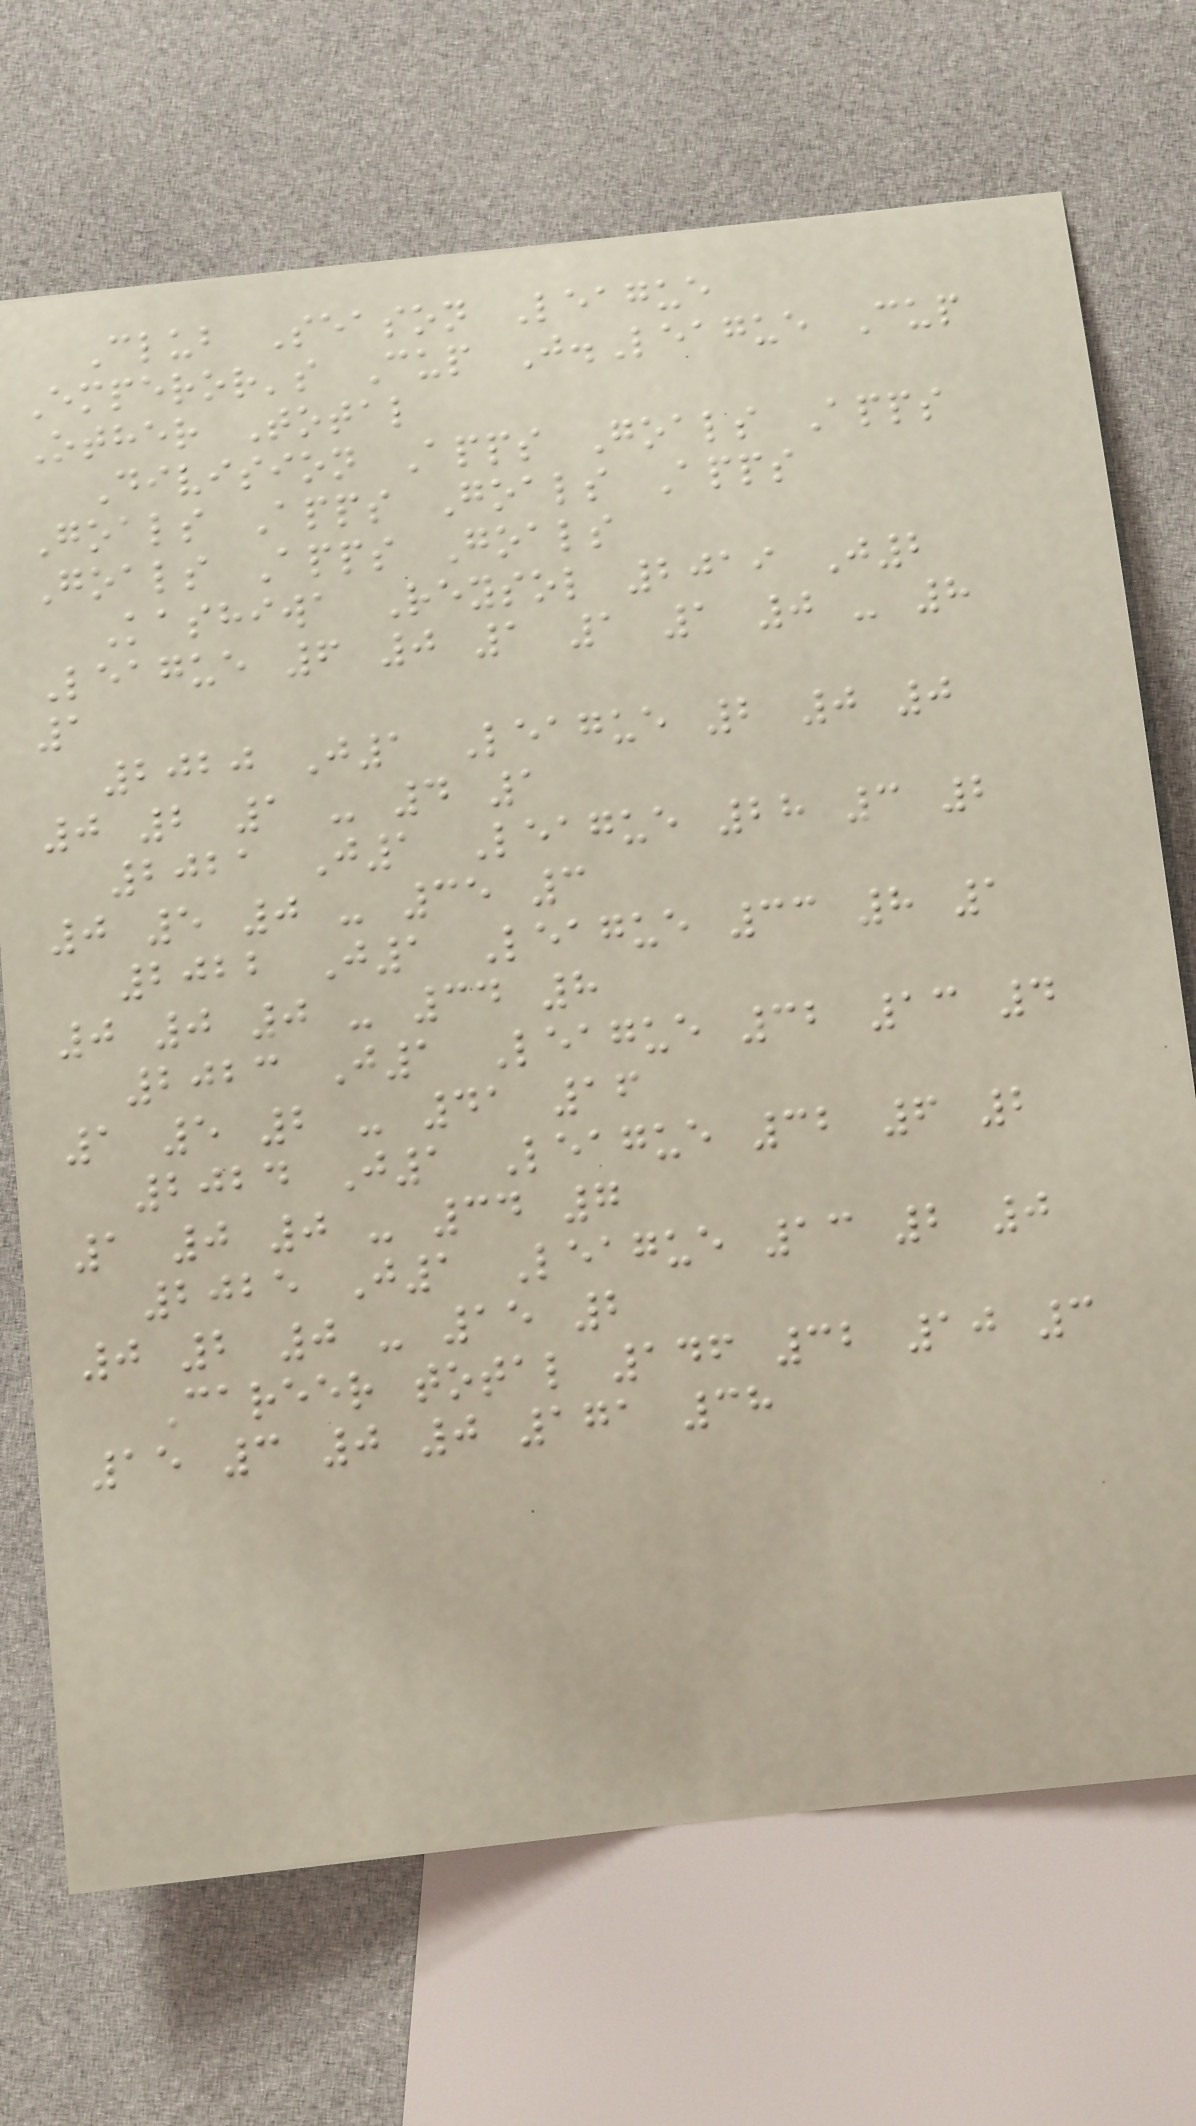Club Season League
Emperor's Cup J.League Cup
Other Total
Division Apps Goals Apps
Goals Apps Goals Apps
Goals Apps Goals
Kashiwa Reysol 2019 J2
League 6 0 1 1 1 0 - 8
1
2020 J1 League 2 0 0
0 2 1 - 4 1
2021 J1 League 28 3 2
0 5 0 - 35 3
2022 J1 League 33 8 1
0 0 0 - 34 8
2023 J1 League 32 13 4
1 5 2 - 41 16
2024 J1 League 32 6 2
1 0 0 - 34 7
2025 J1 League 13 2 0
0 2 0 - 15 2
Career total 146 32 10 3
15 3 0 0 171 38
